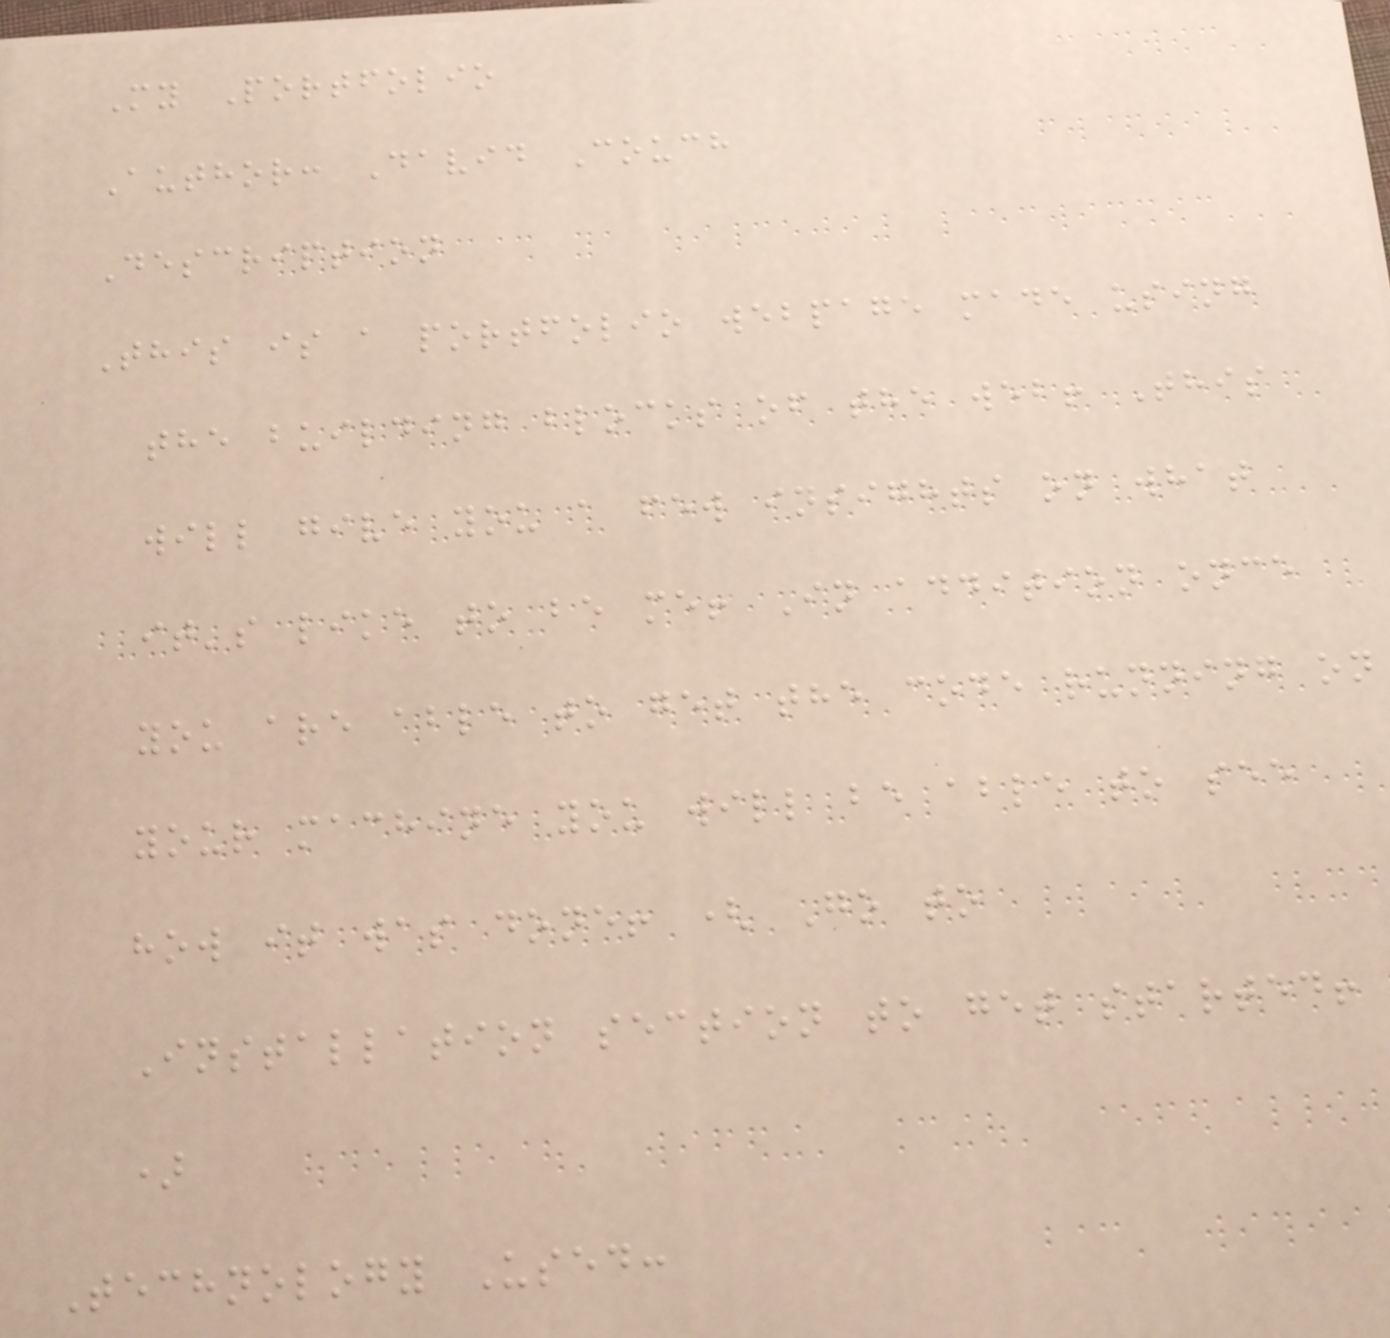My Portfolio
Author: David Couch
Description
This is a portfolio webpage made using
the building blocks of the web! This
will give you a few insights on what
it's like to be me! In addition once
you are able to get the code running on
your machine you will be able to see
how it was done! ( Go to
Installation section to get started!
)
Technology Used:
